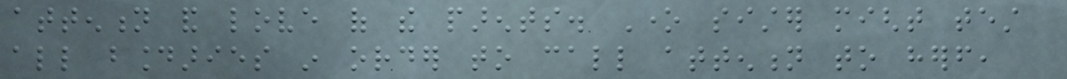attention and love of the parents. One sister might test
all boundaries in order to call attention to herself,
